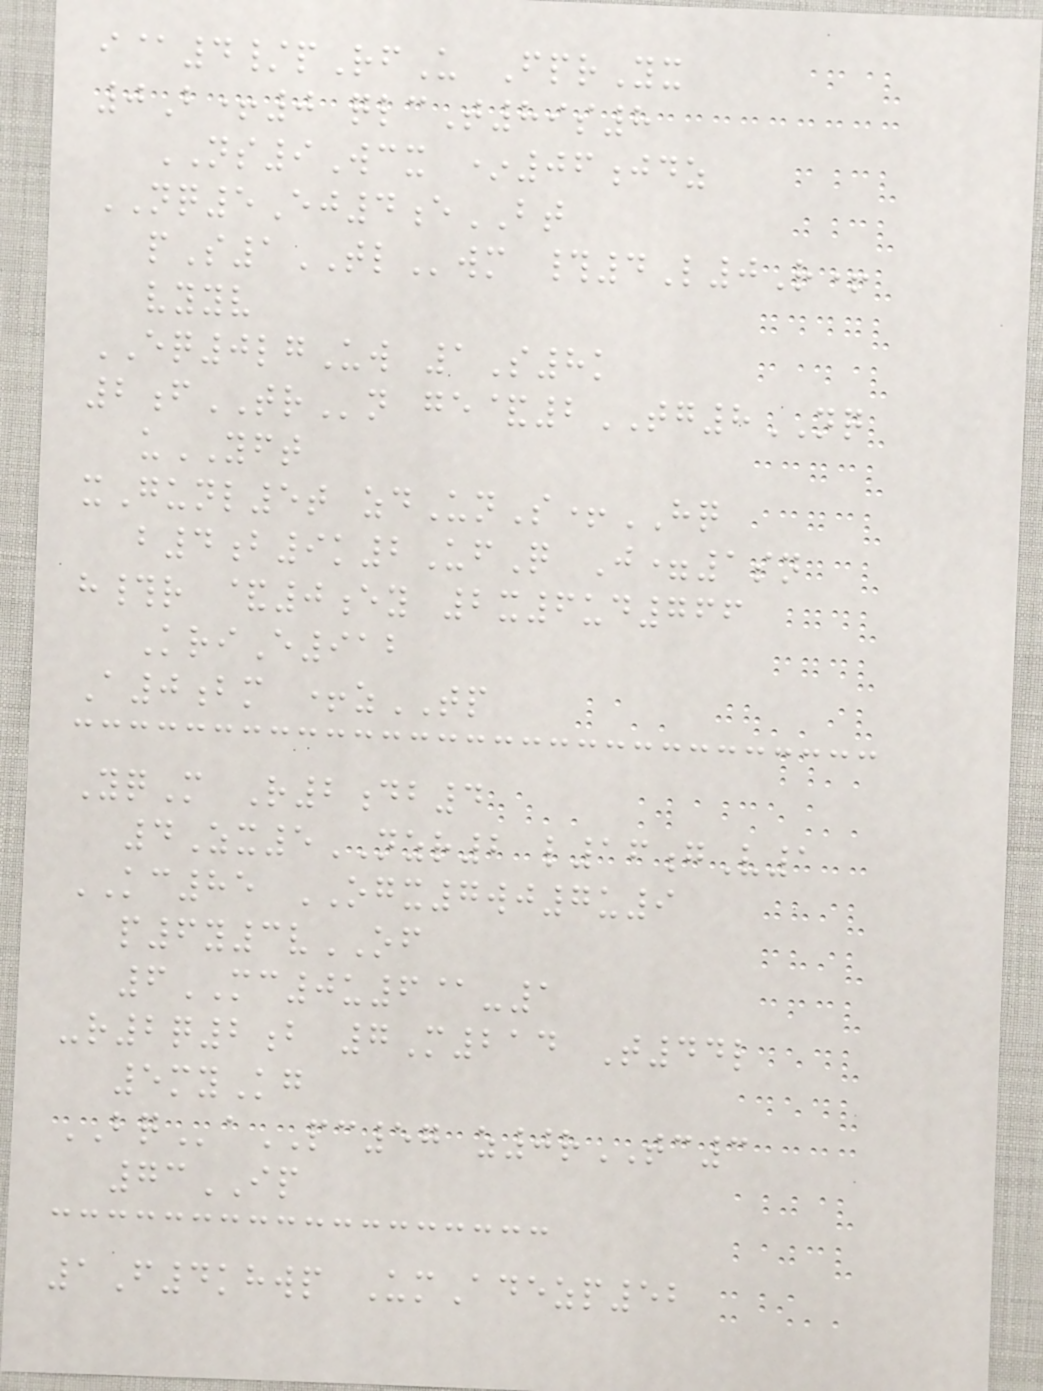i@4/pRfU FprYx
0B+0 qlcT89s8
NS9Wcx *06jdz
NQ5Ej4eBT
pS1TLwm #4L0R+
vyyv
EQ0lgUw 1S8k
2fTRn ge&2TG8NQ
uYFT
xGunl5t zdUnS+HQ
b4b9k2UfQ J=1sn
h#r &0ey 2x6ud766
KriE912
A0bm +zTP
YqM R2db4
4Zx5NZR2 l16gV1
KC85 OGX7wj7u9
p6y3vOF
6MC0u6@-1
-r2q2b 7M214 T44l
5myKg
BQaPC57 z0rTC3
73IP
1F4khwp UmAdezp52
